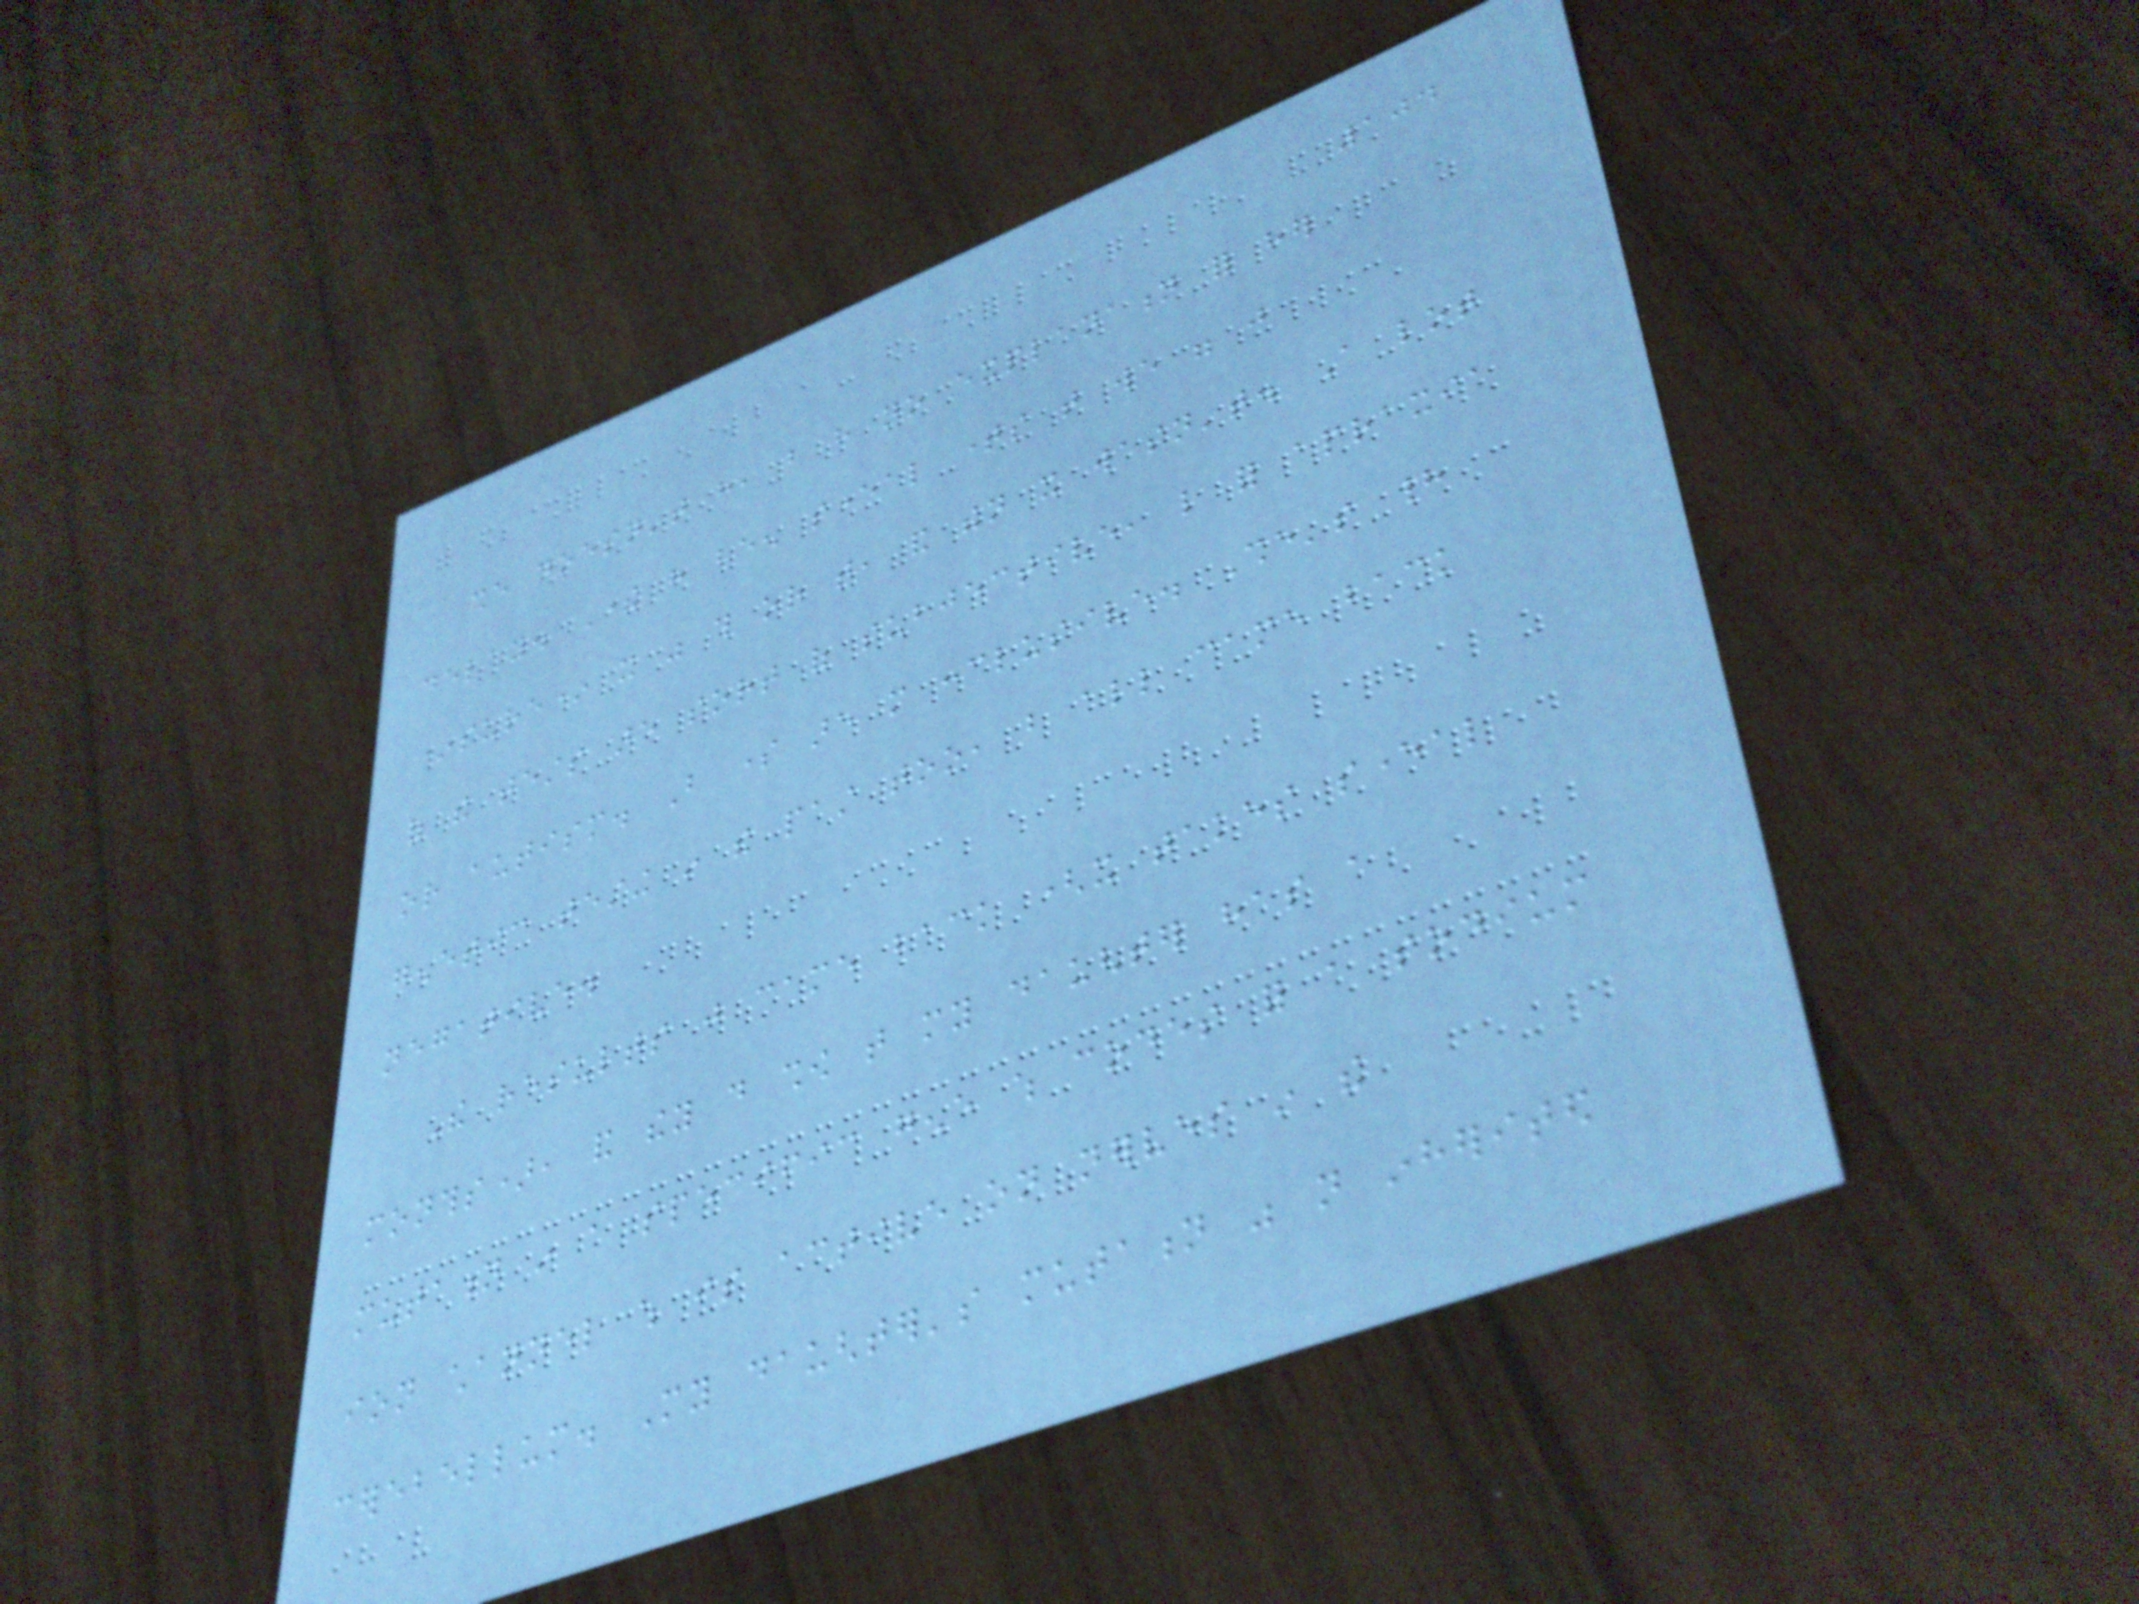104
she doesn't have, but have no explanation for her
delay. There have been several times that we were just
*sure* it was this or that, and then it wasn't. A lot
of the tests are sort of subjective, like for apraxia
or autism. But some are more conclusive. She's had
genetic testing in the past too, but all came back
negative.
The results just came back (it takes several
months), and they do show that my daughter has a
mutation in a specific gene which codes for a sodium
ion channel which is active on nerves in the
cerebellum. My daughter's mutation was not inherited
